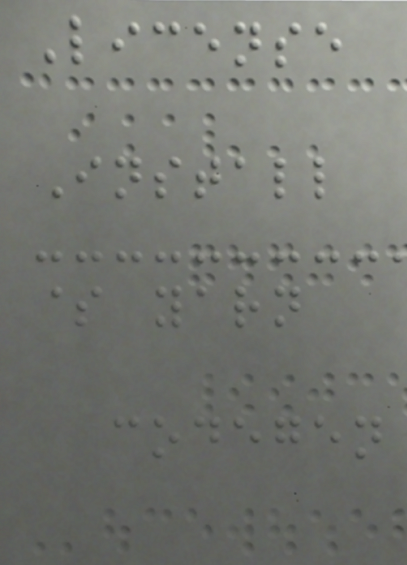License
Install
$ yarn
codegen
